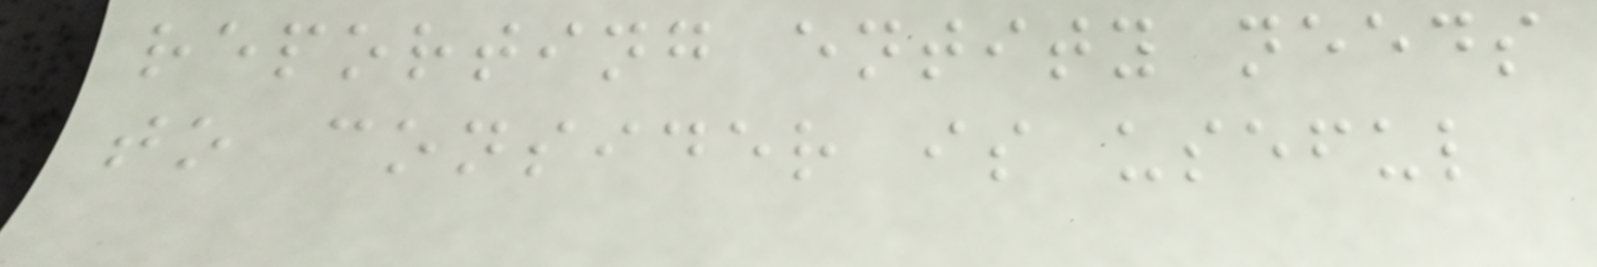reporting entity needs
to consider is useful
